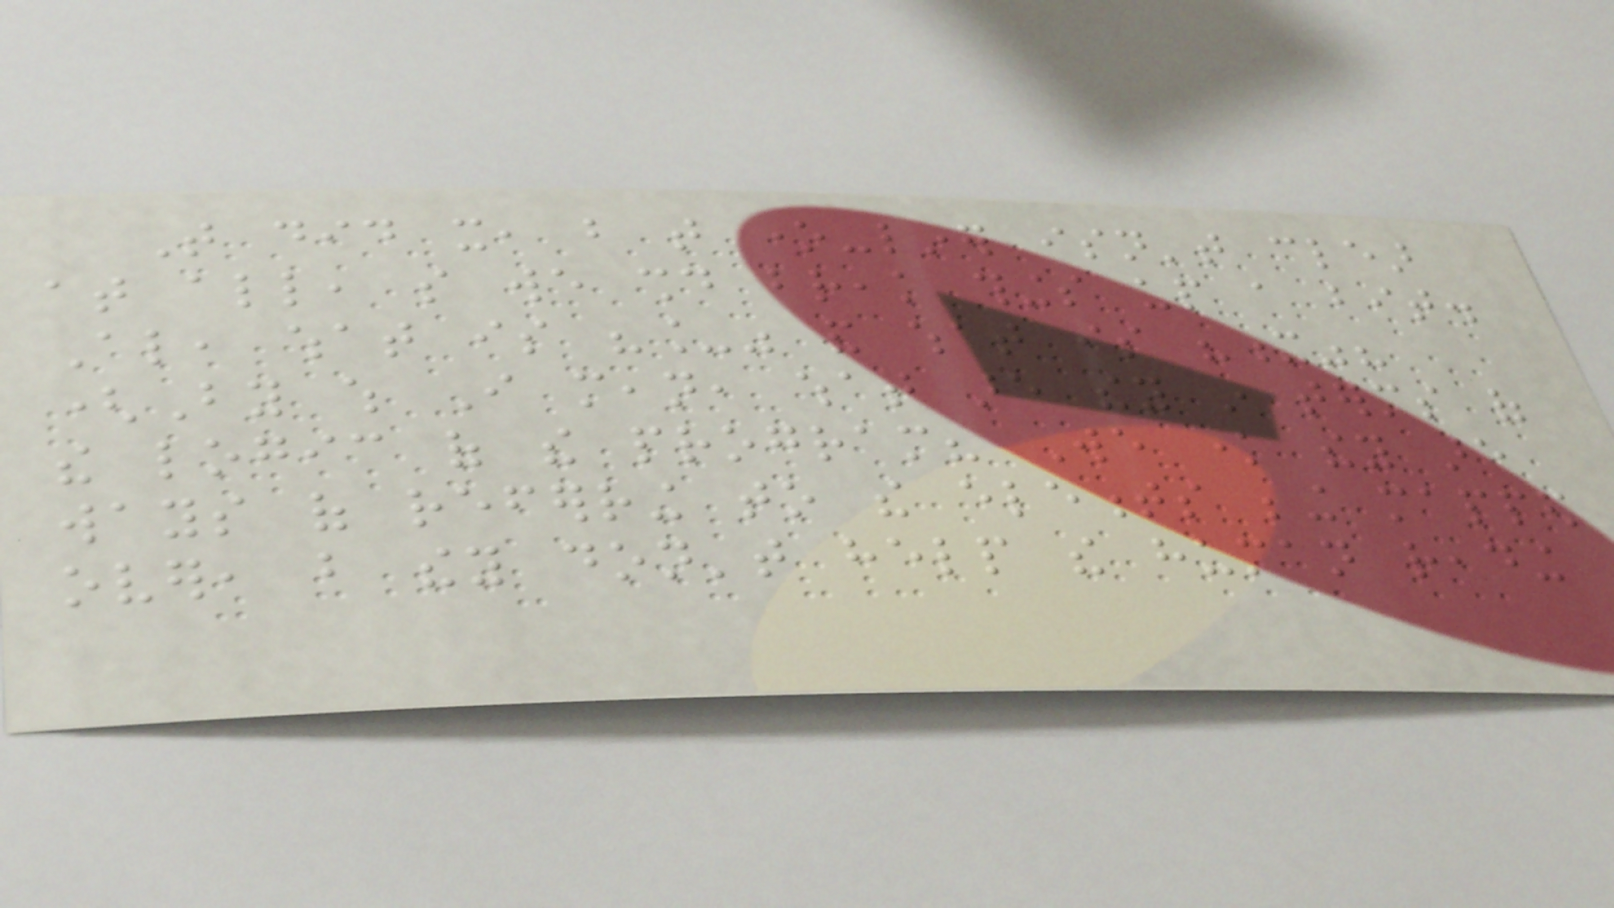That did it, but that one-liner isn't clear
at all, so we should break things up a bit.
Also, what is "_" and what is "x"?
(By which I mean, what are they in terms of
the logic of the program? We know they are
ways of referring to the elements being mapped
over, but they don't help the human reading
